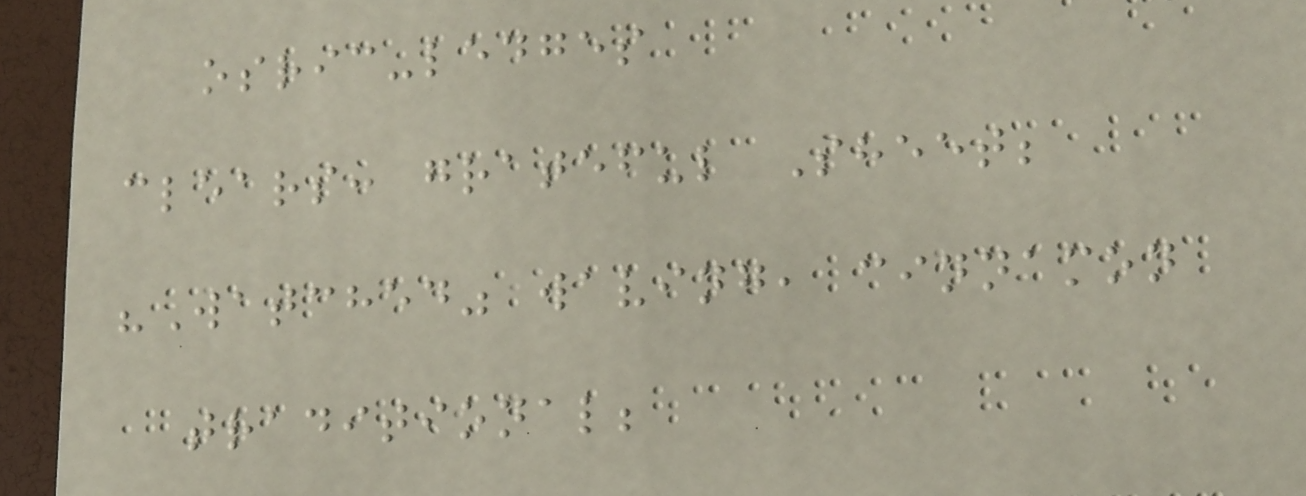osric-ledges
clears: grateful Sheet;
"Watched" waving, cinnamon
traditional;
